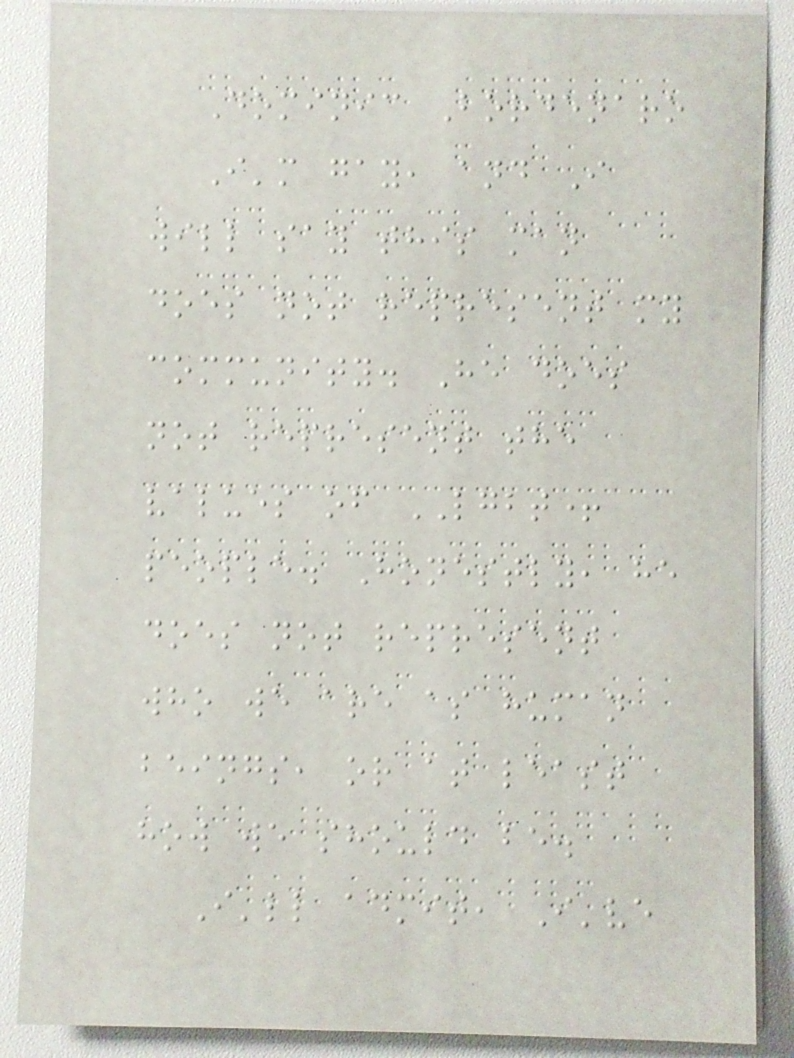Dominic Bordenaro
I'm gay, and I
will say this man
does not represent my
community. He does
not represent the
values of LGBT+
people. Honestly, he
does not represent
who we are as human
beings, or at least
how we should be.
I'll admit, I've
